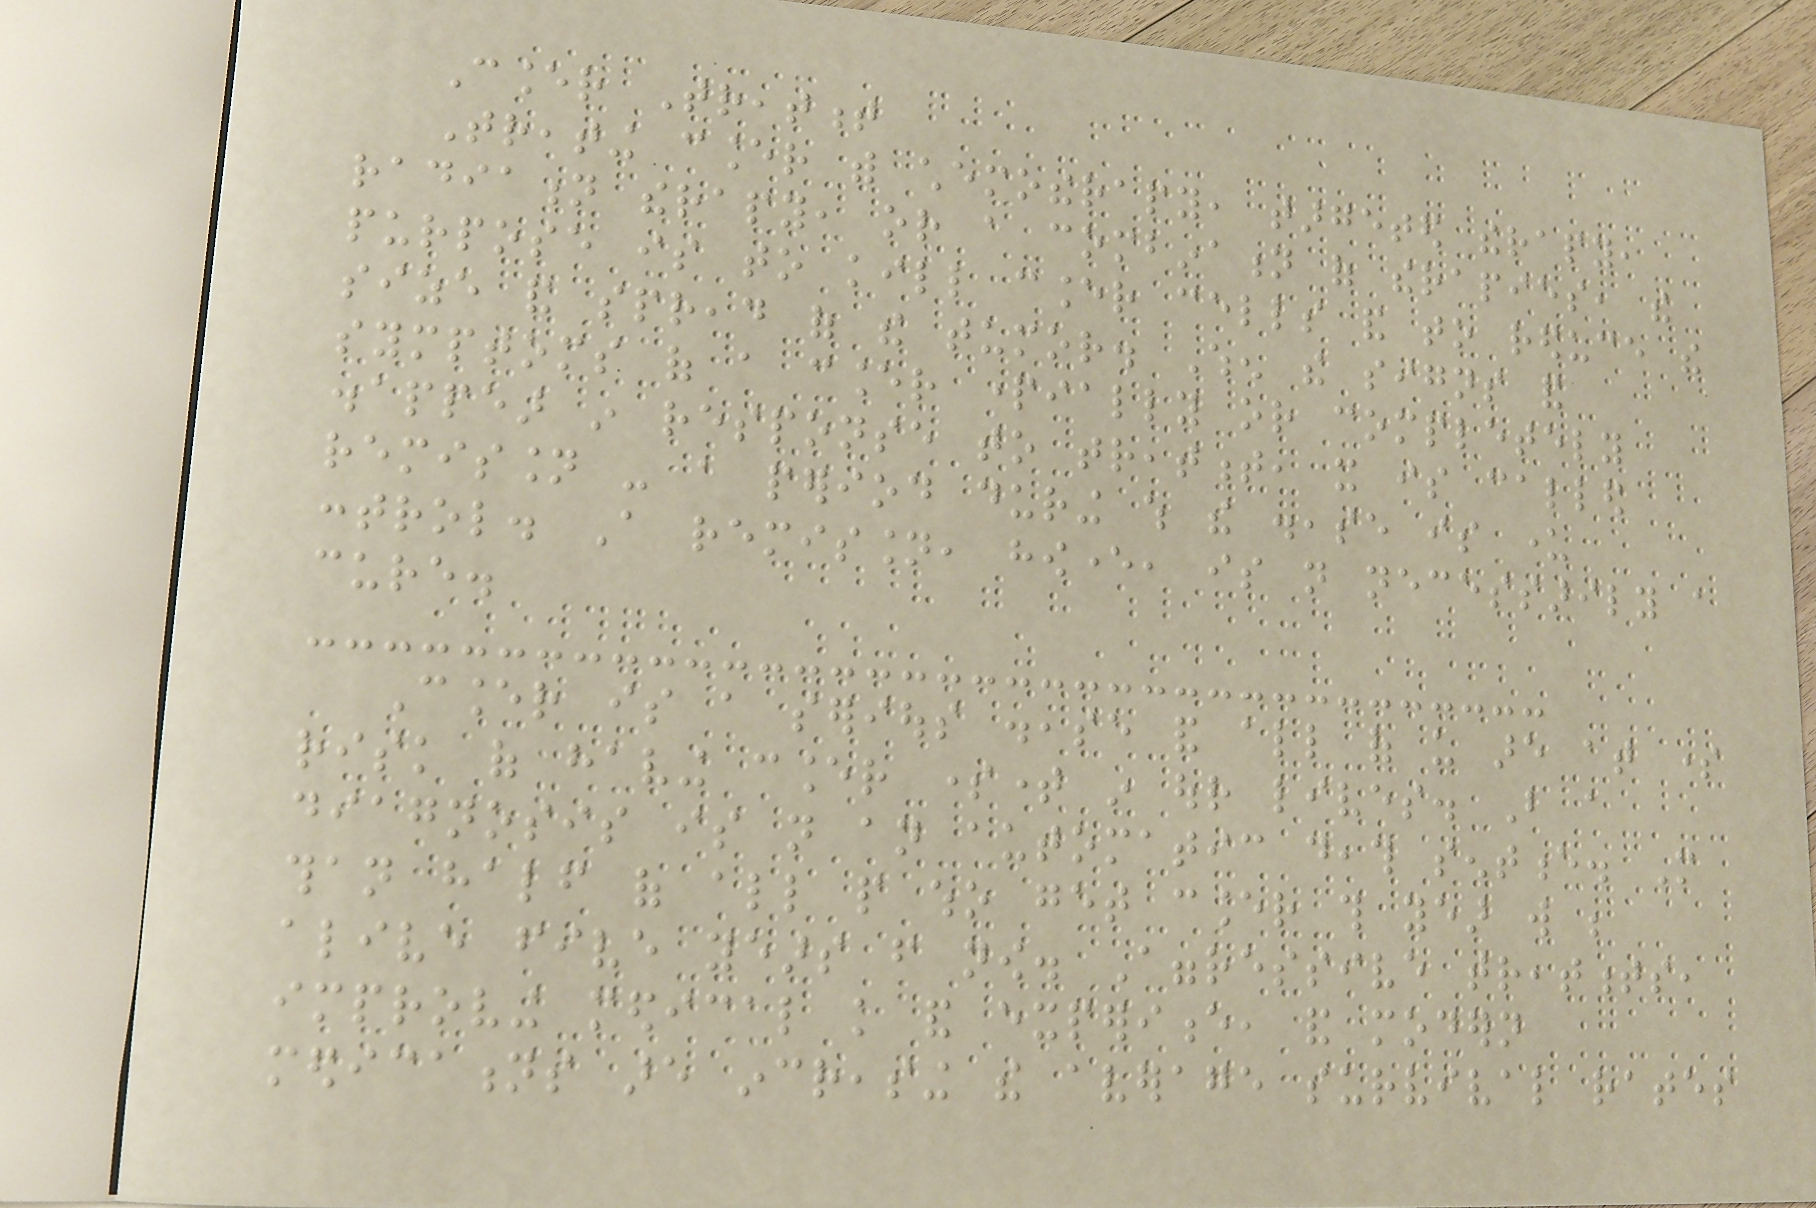Cancer Treatment
Treating cancer with chemotherapy, targeted therapy,
radiation therapy, or a combination of therapies, the
purpose is to kill cancer cells and to reduce the
size and spread of the tumor. When the signs and
symptoms of a cancer partially or completely
disappear in response to treatment, it is called
remission - a period during which the disease is under
control. A remission, however, is not necessarily a
cure.
Cancer is a serious disease and all of us are at some
risk of having cancer sometime in our lives. But a
diagnosis is not an automatic death sentence. More
than half of all people who get cancer this year will be
alive five years from now. Aggressive treatments,
improving medical knowledge and experience, and modern
medications are increasing the average survival rates
